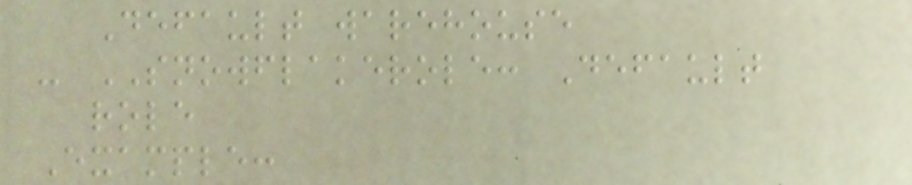Default warehouse
- SNOWFLAKEROLE: Default
role
Example:
